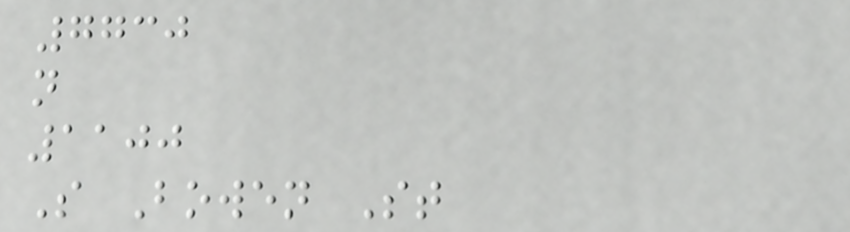7730
n
1100
S Bowen St
